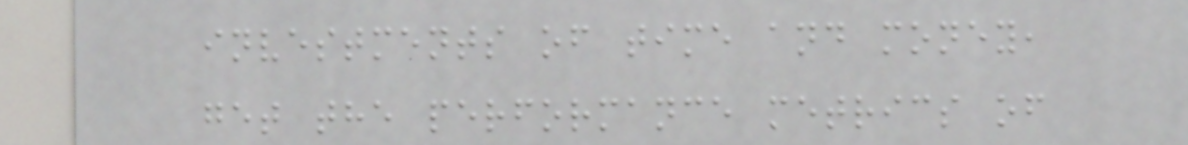investments of time and money,
get the performance metrics of
